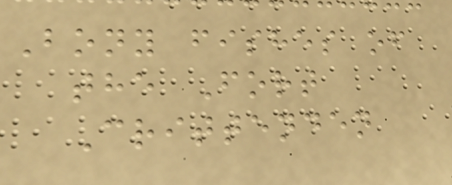Bony fishes of
the Fort
Crittenden
